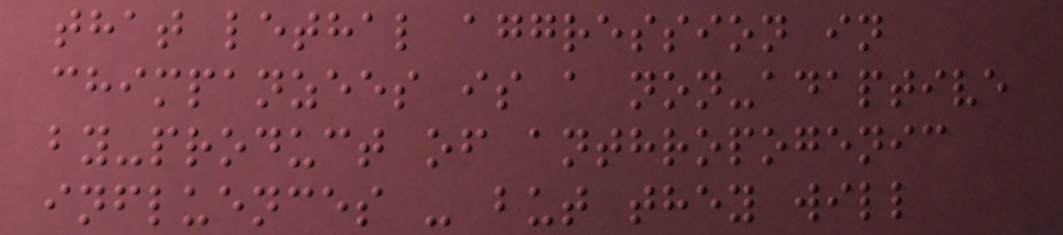that lethal aggression in
chimpanzees is a non-adaptive
by-product of anthropogenic
influences - but they will
